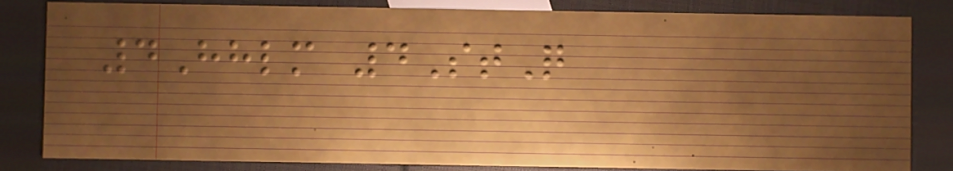4Hhlm 4StQ
